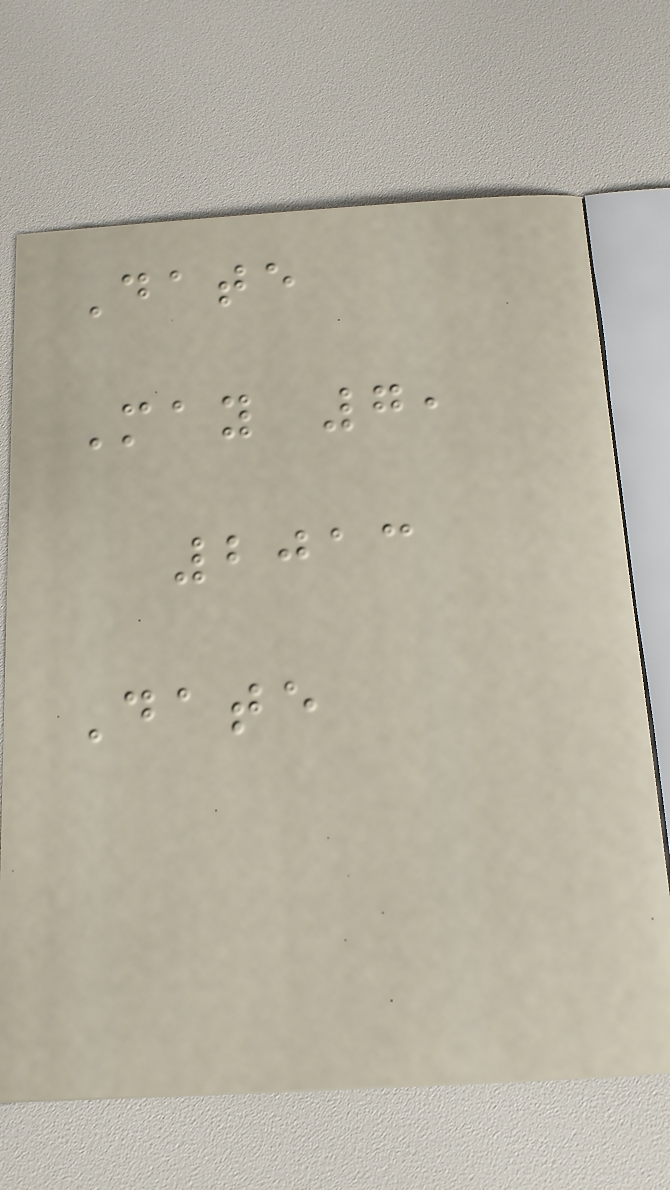Date
May 7,
2013
Date
